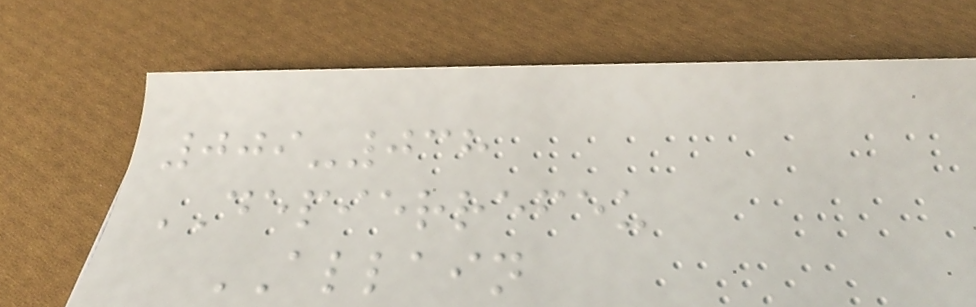009-038
DEPIERREFEU
ALLAIN
